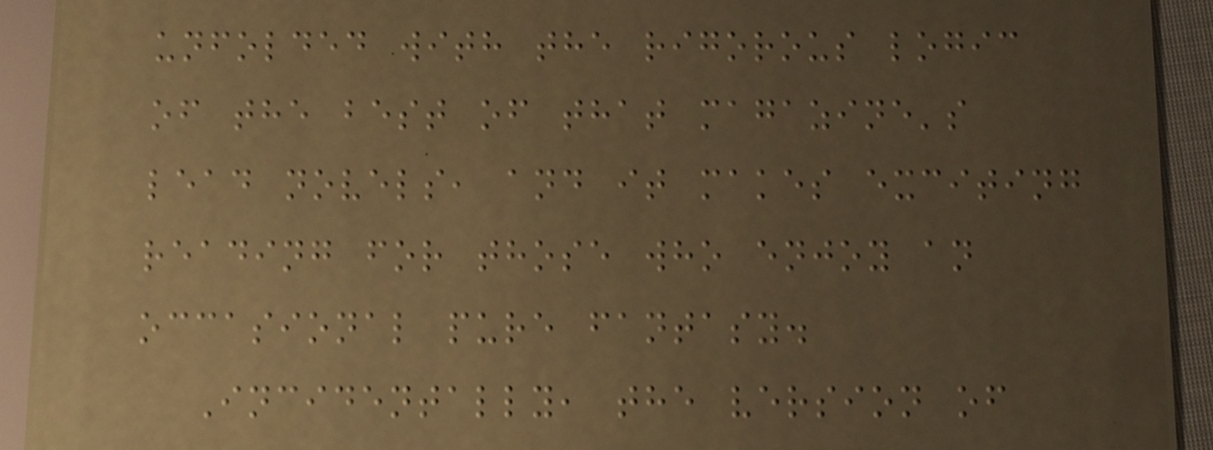unfolded with the rigorous logic
of the best of that magazine's
lead novels, and it makes exciting
reading for those who enjoy an
occasional pure fantasy.
Incidentally, the version of
